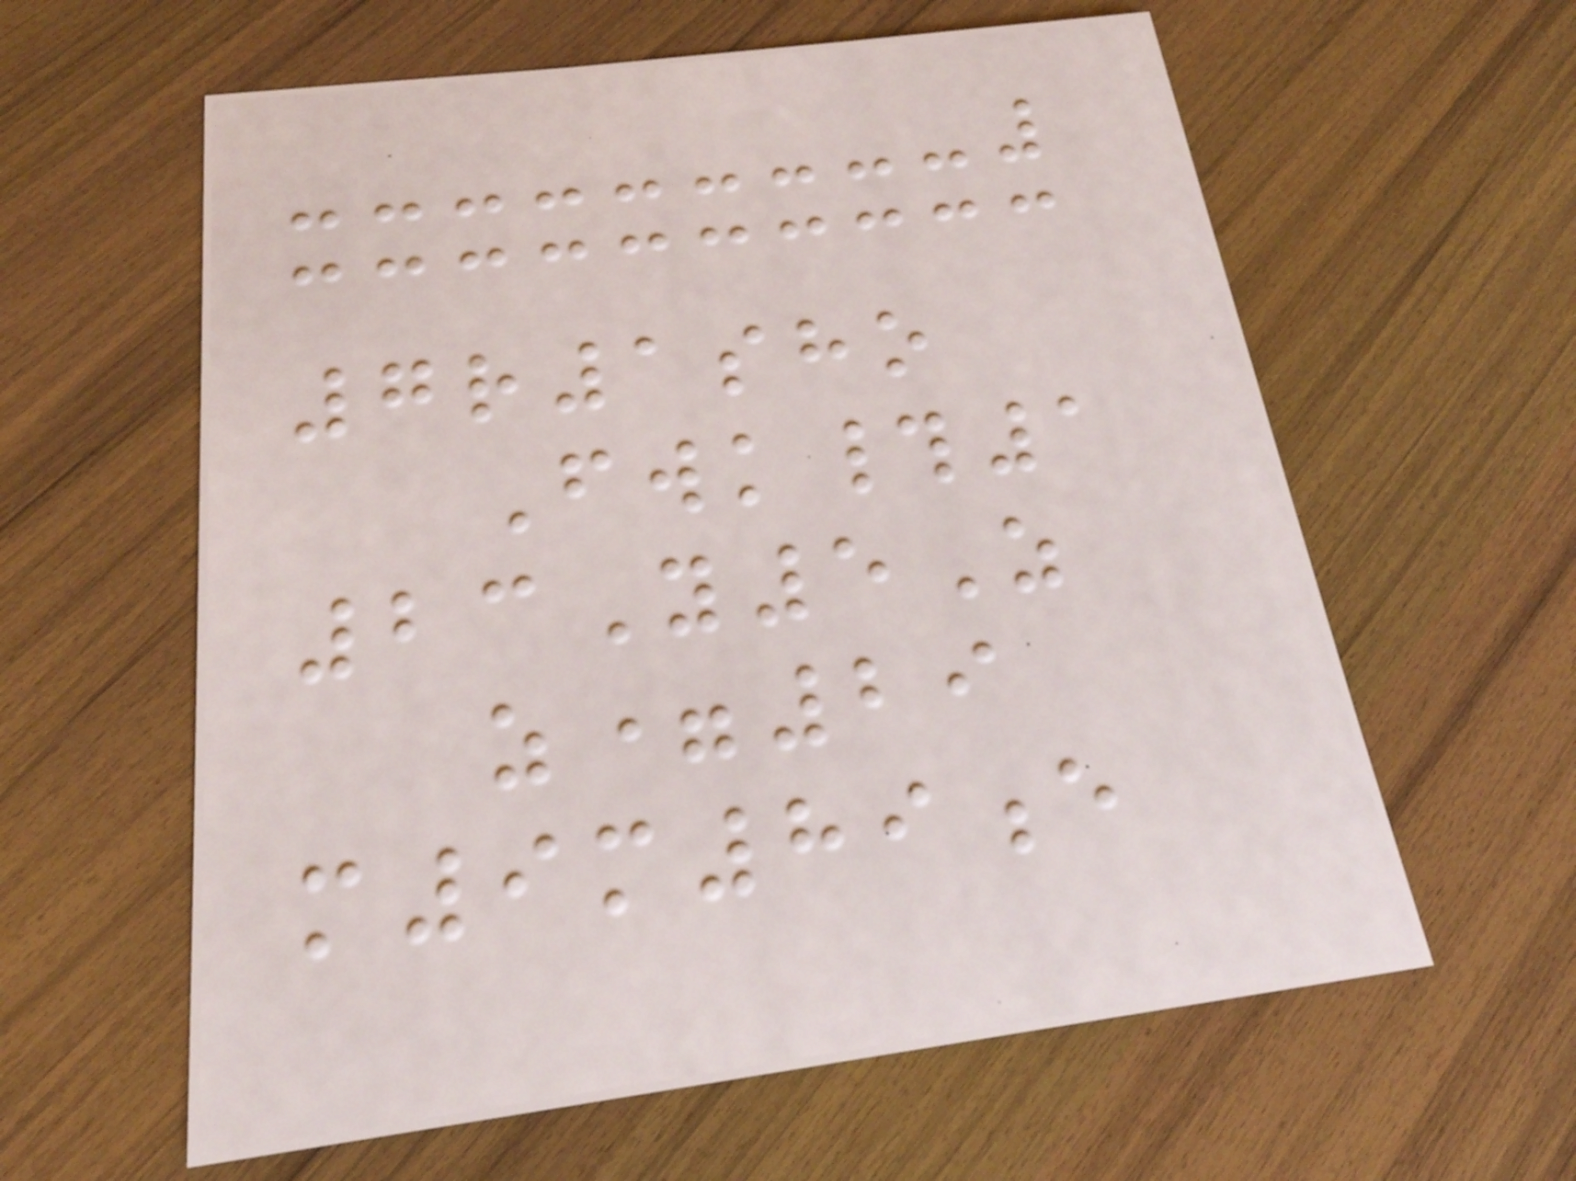7r1sho
Fwk#1
23Y5Z
z=29
m9m89e
